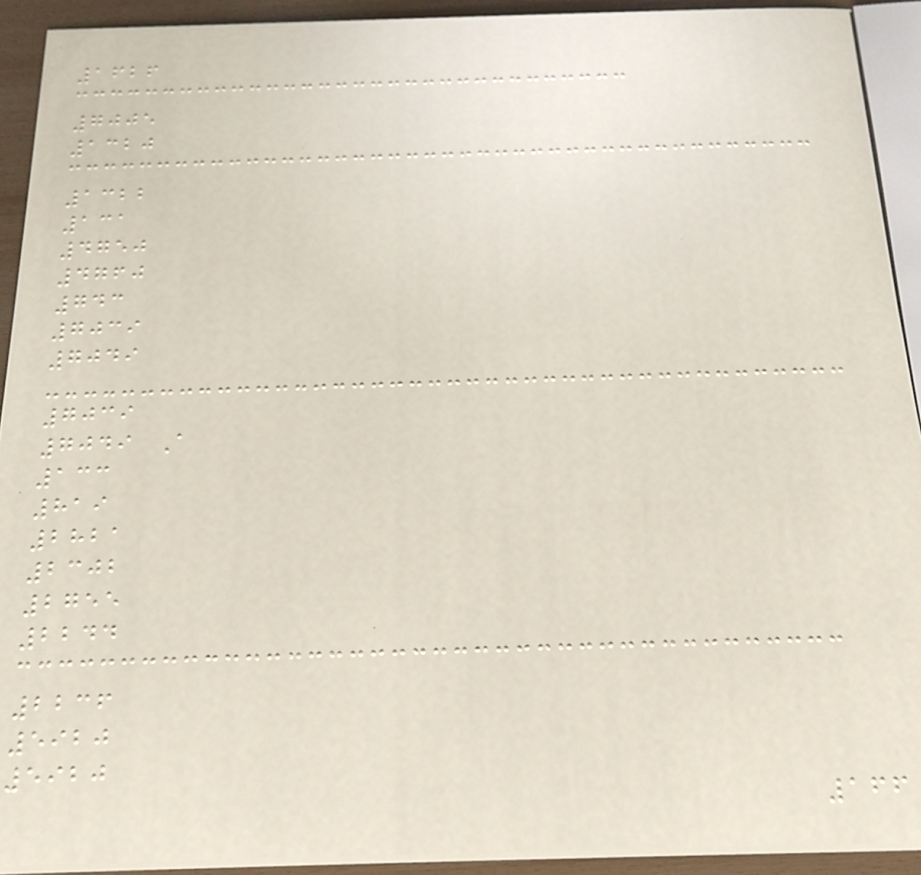1626
7005
1320
1322
131
4750
4760
743
7039
7049
7039
7049 A
133
819
2821
2302
2755
2244
2236
5920
5920
166
